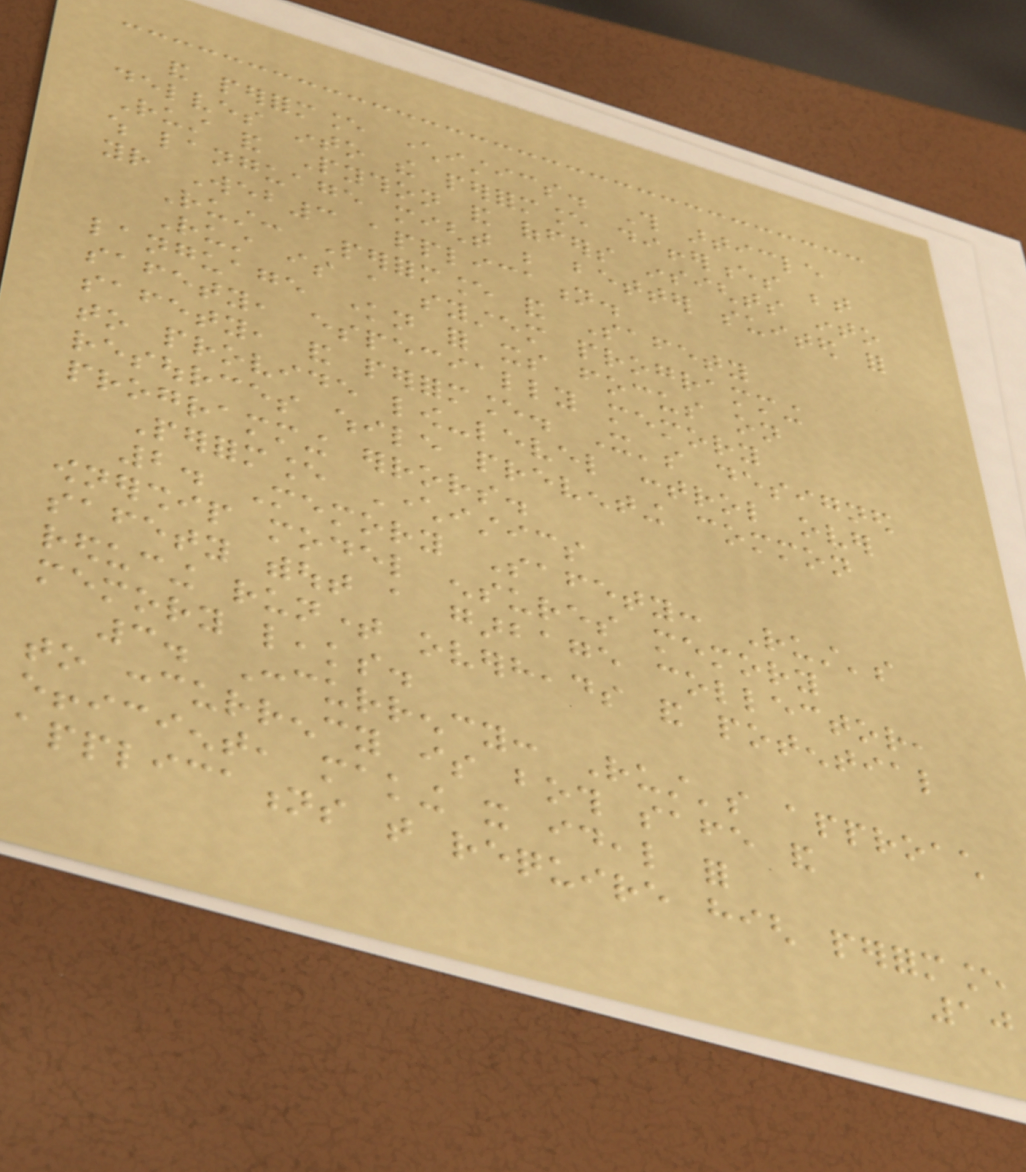and performance characteristics. This article
delves into the performance differences between
Rust and Python and offers insights into
which language might be better suited for
your Web3 application.
Rust: Performance and Safety
Rust is a system programming
language known for its focus on
safety, especially memory
safety, and performance. It's designed
to provide low-level control over
resources while preventing common
programming errors.
Performance Characteristics
2. Memory Safety: Rust's
ownership model ensures memory
safety without a garbage collector,
reducing runtime overheads and potential
memory leaks.
3. Concurrency: Rust's approach
to concurrency is both safe and
efficient, making it ideal for
applications that require high performance
10
